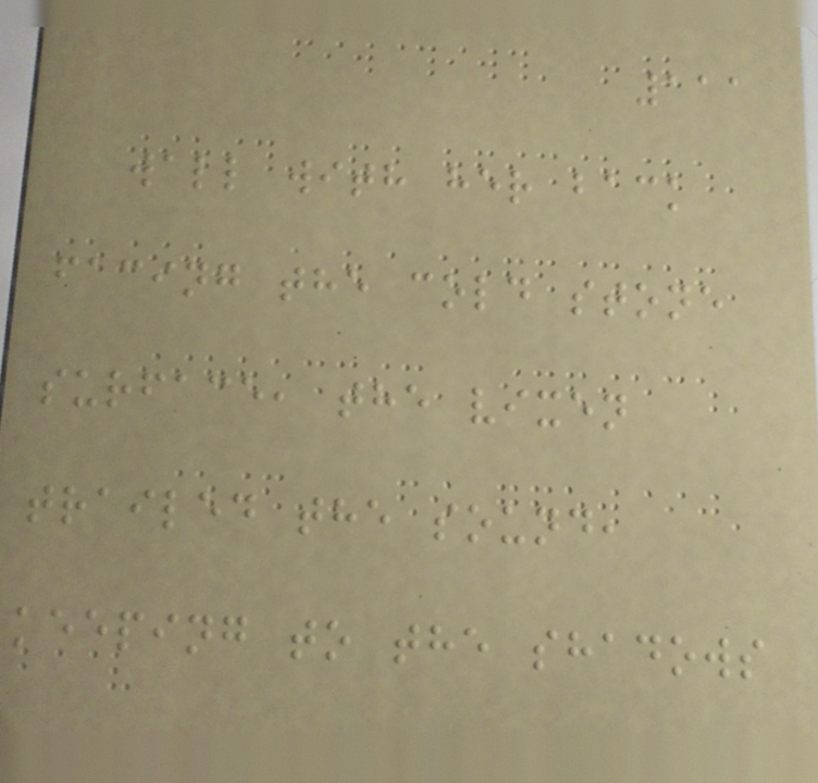111
wall with her back
facing the cold stone
surface, the vixen
trailed the sound,
keeping to the shadows
